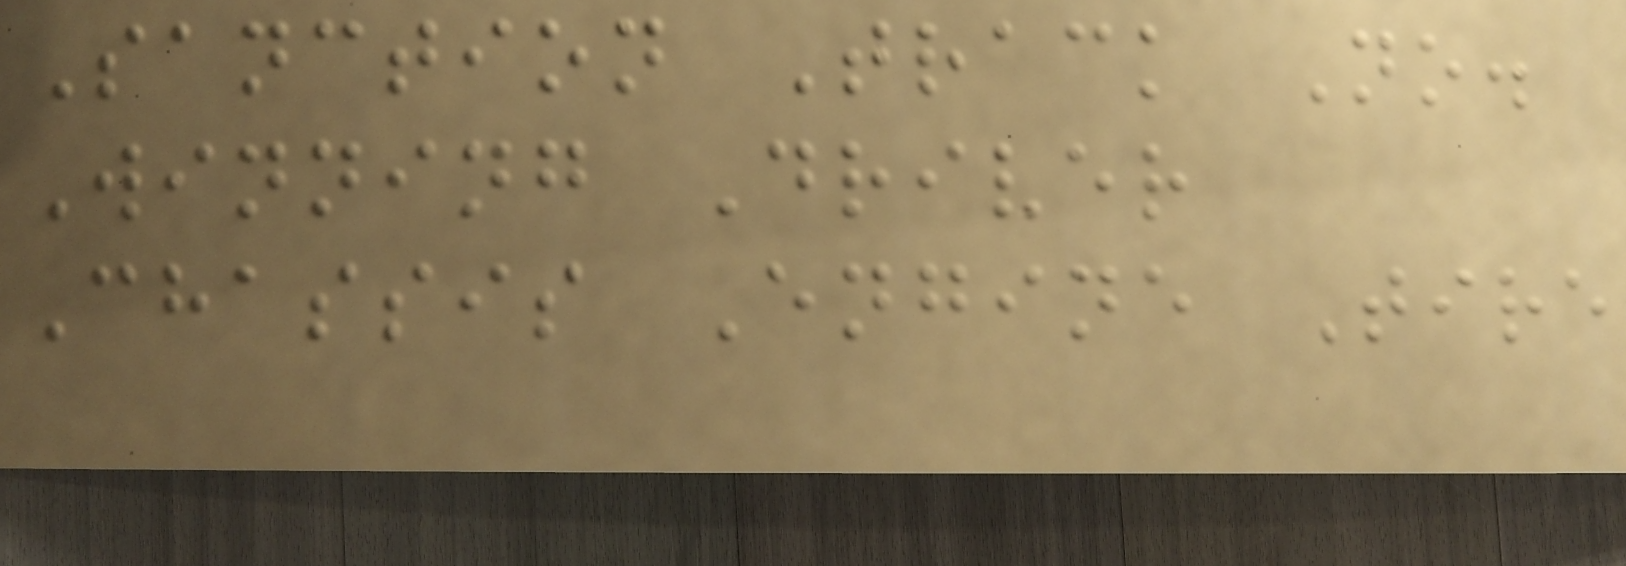Sanction Track No.
Winning Driver
Chassis Engine Tire
